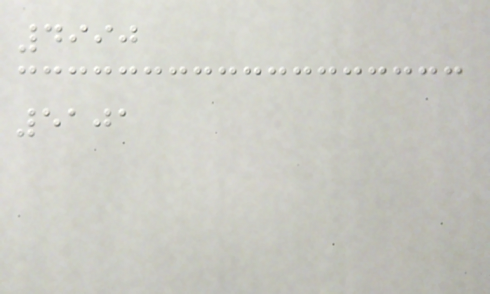4990
5101
